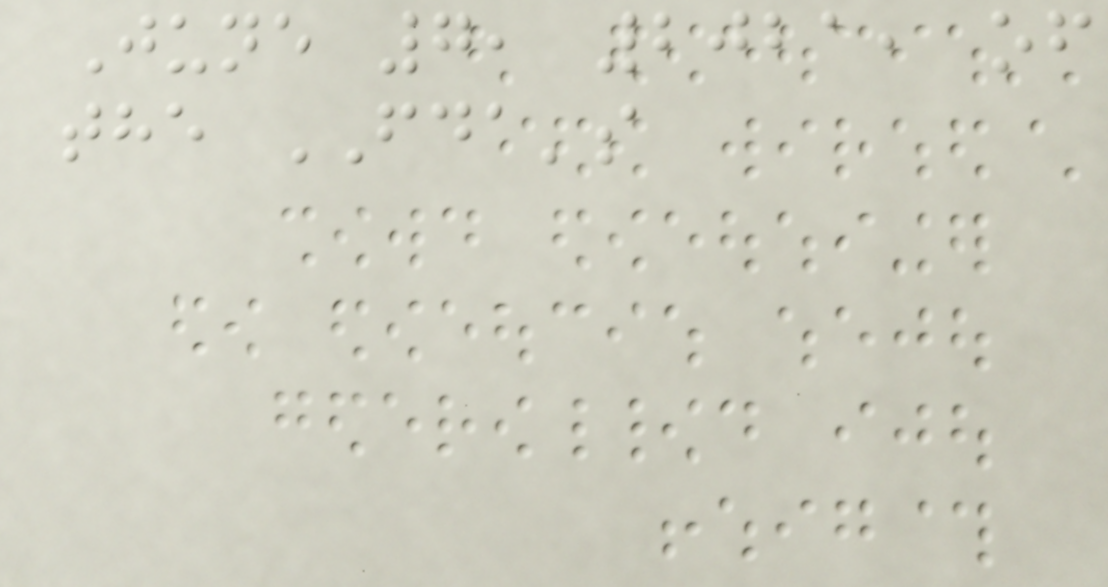June 7, 2021, of
the FDA's
